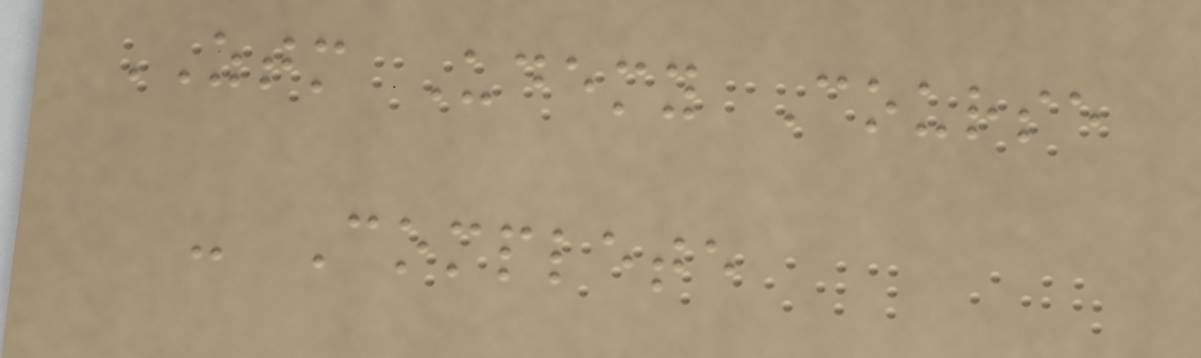ZTM Udemy Course
- Complete
